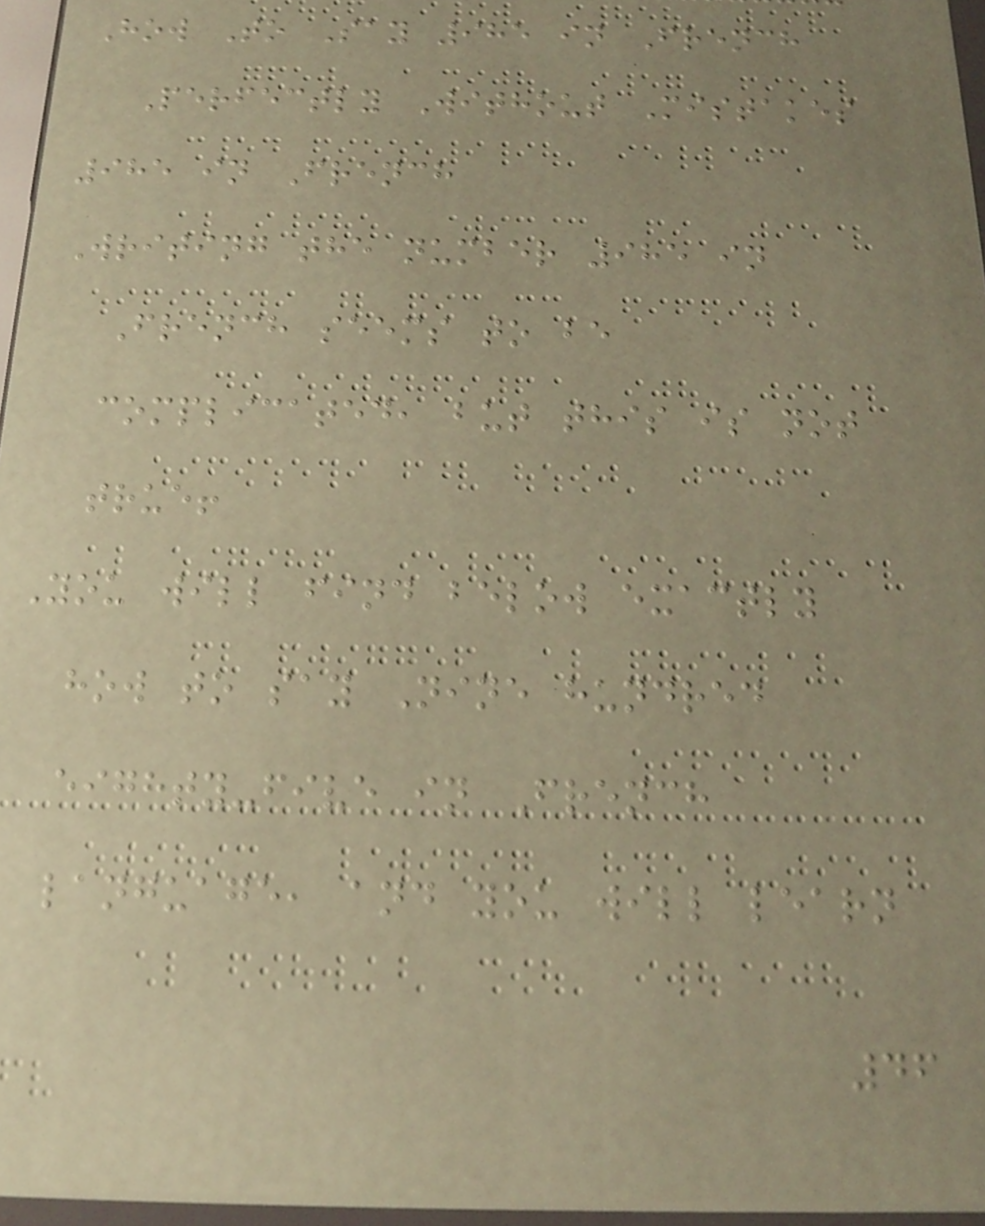How To Say 985 in French
Perfectly Without Mistakes
985 in French
Writing the number 985 in
French seems to be
complicated, but this is not
true!
You will find below exactly
how to say Nine hundred
eighty-five in French
language, and you will learn
46
